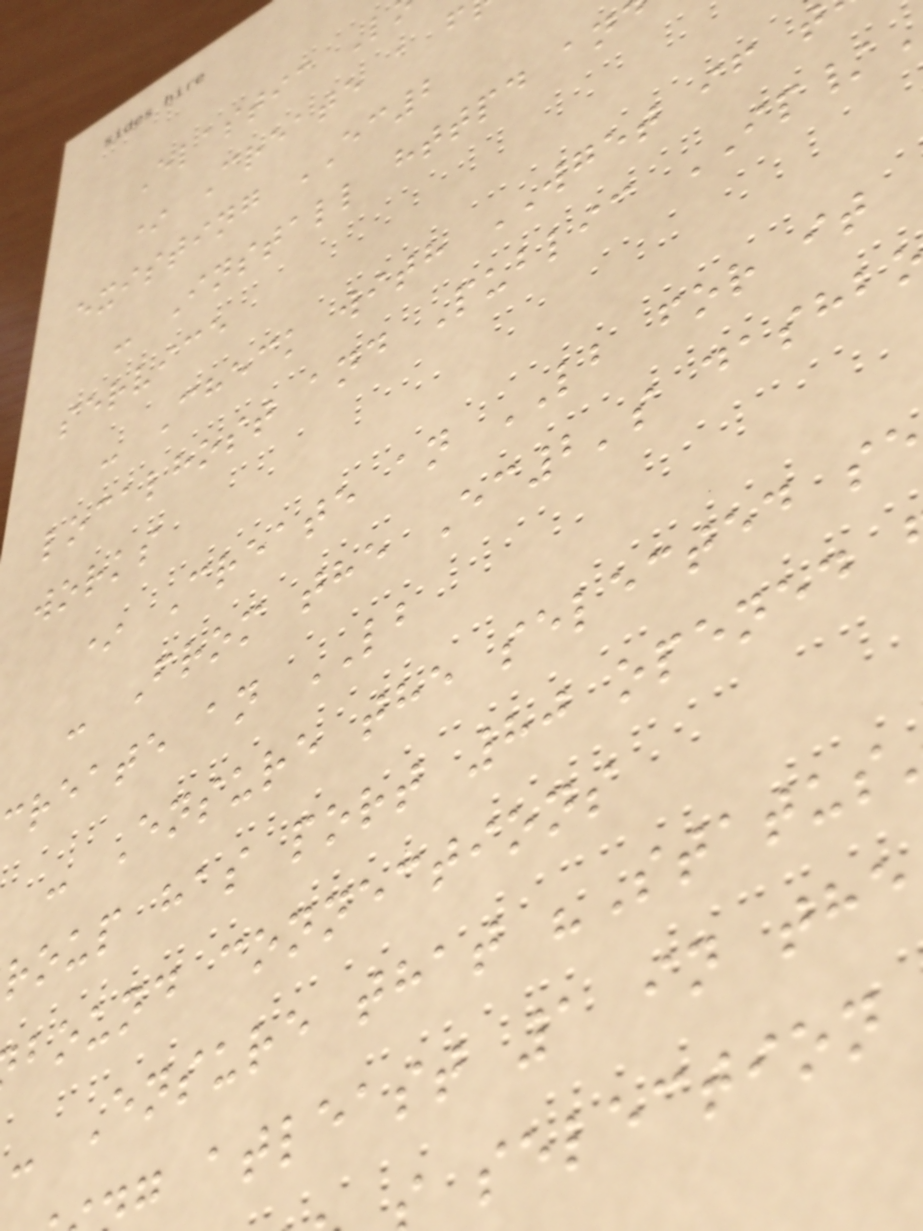Elastic L
* Create a f
existing EC2
- Install httpd an
service
- Check with WGET if t
localhost and Public IP/
works
* Create an LB for it
- From the Ec2's dashb
reate an LB
- Ensure the selected se
roup has port 80 opened
bound connections
- Ensure that "Status
g atleast 1 in the
selection
